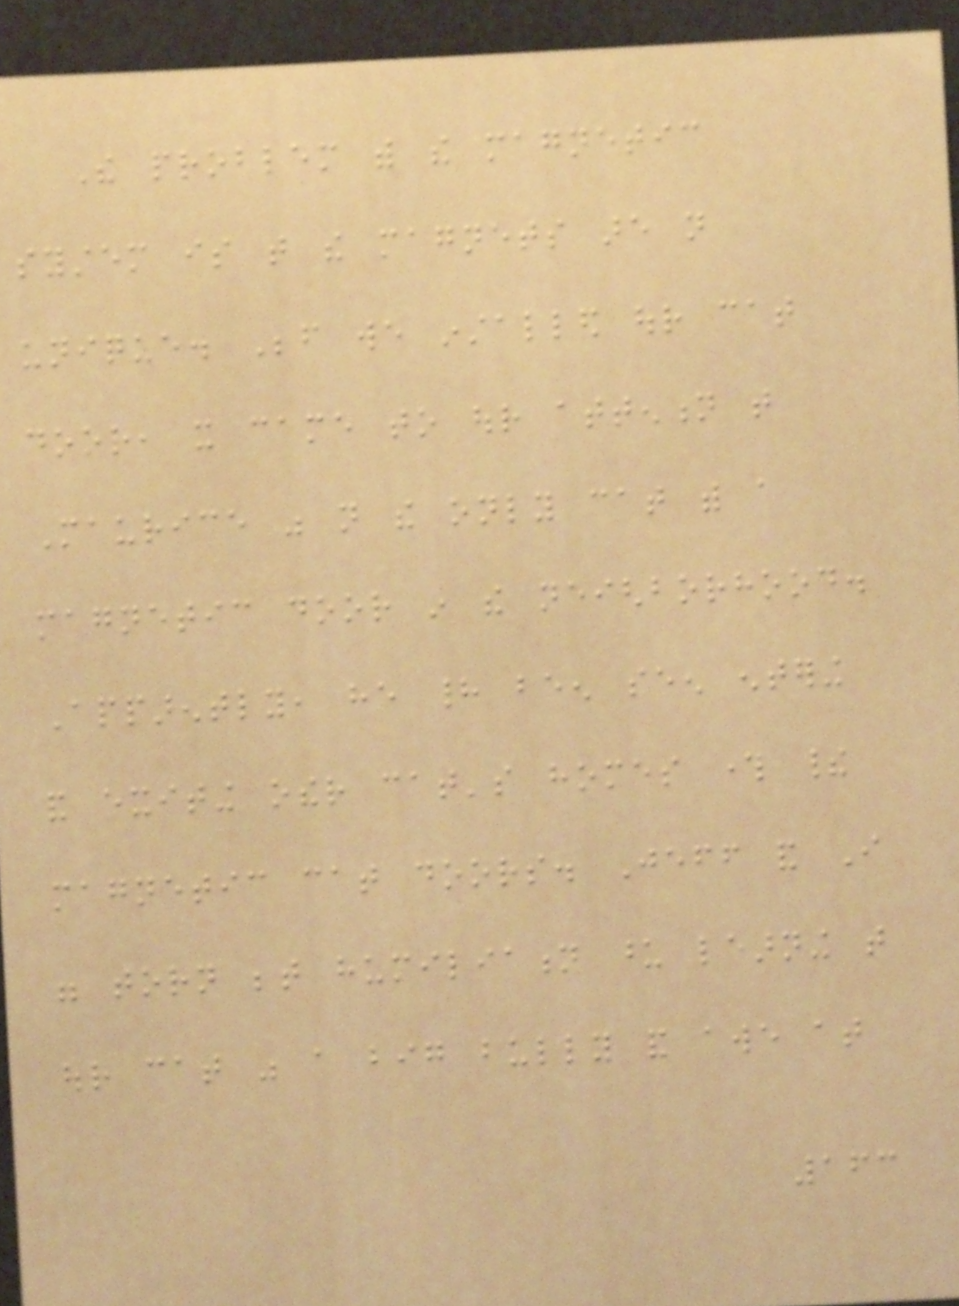The problem with the magnetic
system is that the magnets are not
unique. Before we installed our cat
door, it came to our attention that
Maurice was not the only cat with a
magnetic door in the neighborhood.
Apparently, he had been seen entering
and exiting other cat's homes through their
magnetic cat doors. Jeff and I
were torn between humiliation upon learning that
our cat was a big bully and awe at
163
